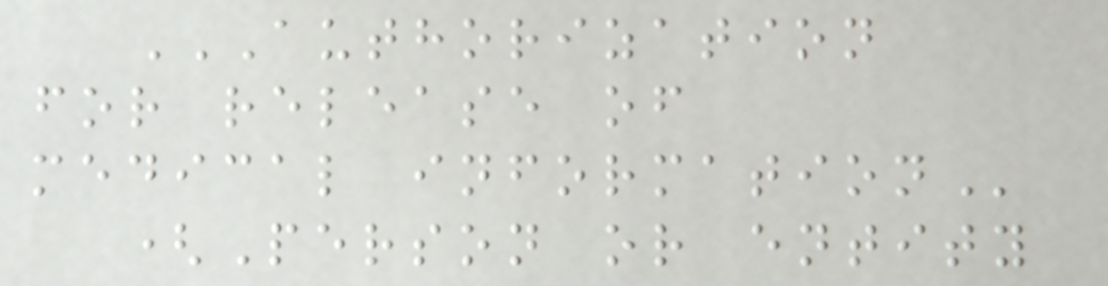AUTHORIZATION
FOR RELEASE OF
MEDICAL INFORMATION
(Person or entity
